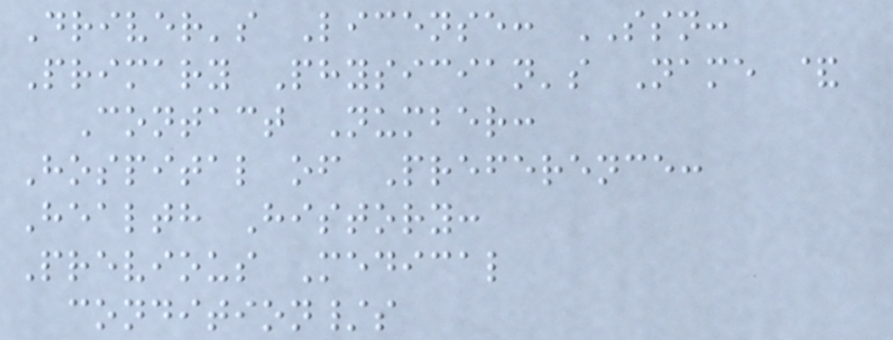Driver's License: SSN:
Primary Physician's Name &
Contact Number:
Hospital of Preference:
Health History:
Previous Medical
condition/s
